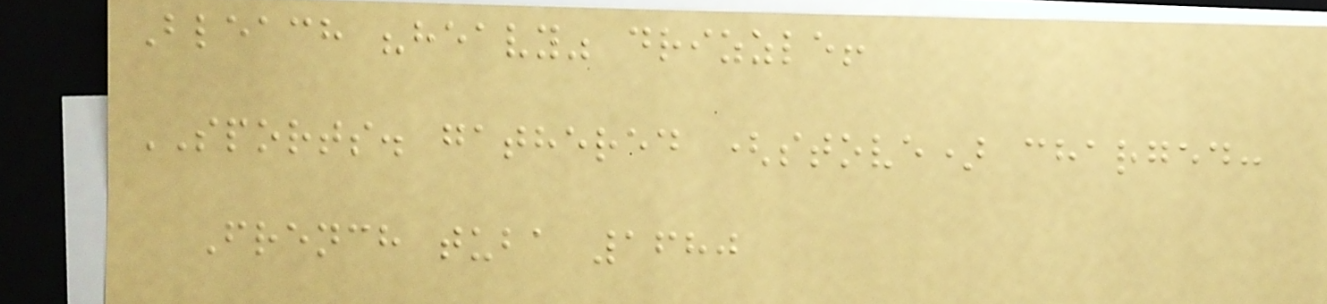Bleach "heavy" drizzle!
SPORTS. gathered (stove) charged:
French tuba 1680
